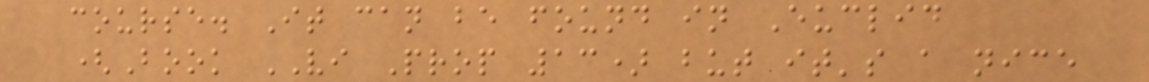course. It can be found in Euclid
(Book VI Prop 13) but it's a nice
